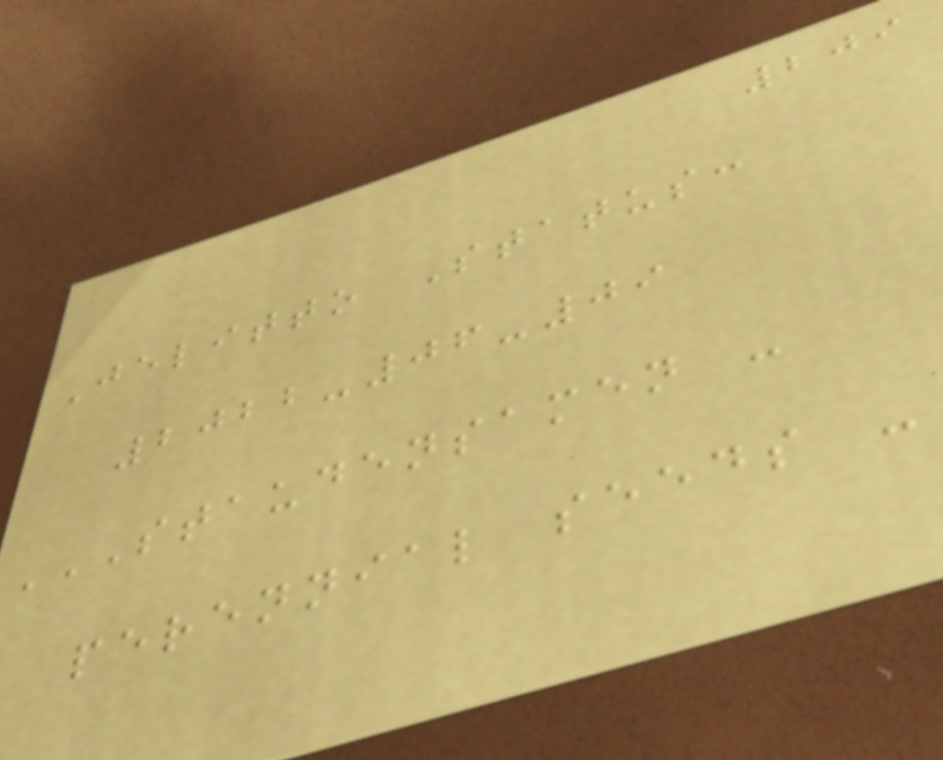209
Jelitto Status:
2022-06-09
STAUDENSAMEN -
PERENNIAL SEEDS -
